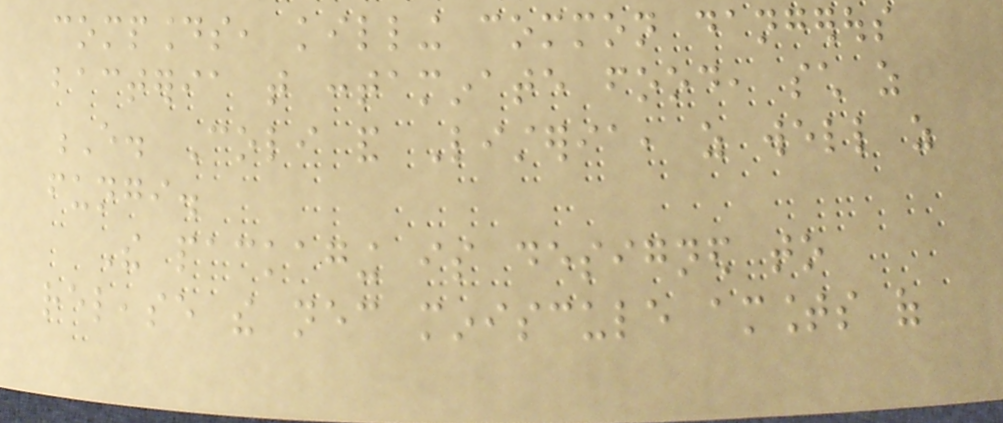compounds, killing common dangerous
bacteria that contaminate food, such as
E. Coli and Listeria, as well as
fungi.
The packaging is designed to
release the necessary miniscule amounts of
